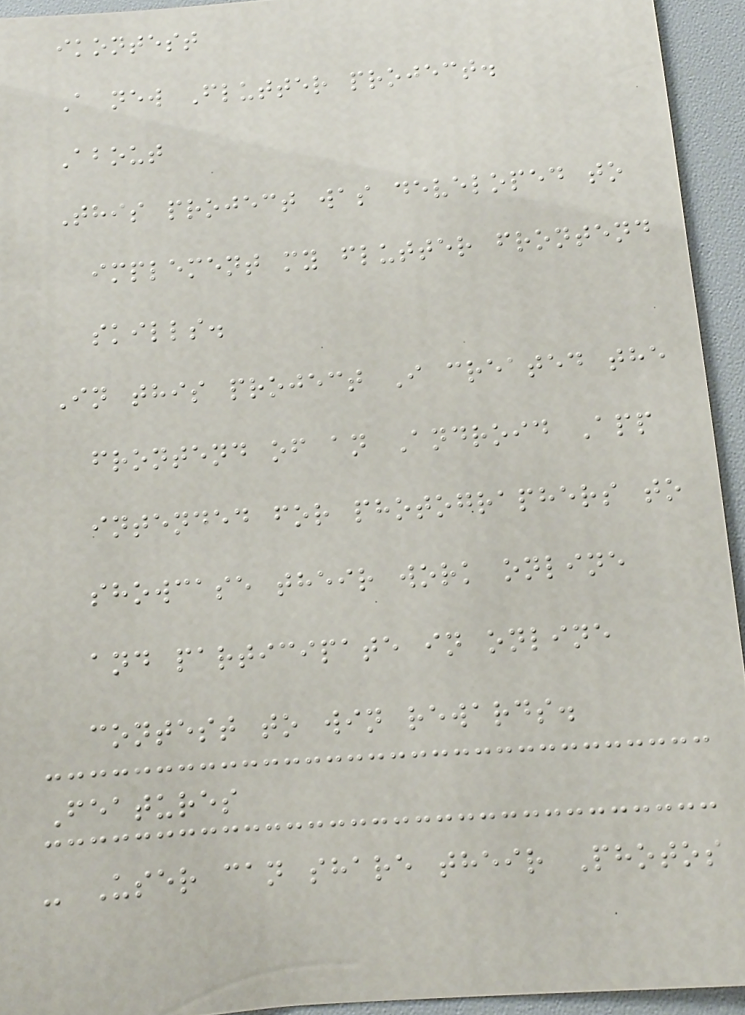ikontest
A new Flutter project.
About
This project was developed to
implement my flutter frontend
skills.
In this project I created the
frontend of an Android App
intended for photographers to
showcase their work online
and participate in online
contest to win rewards.
Features
- User can share their Photos
